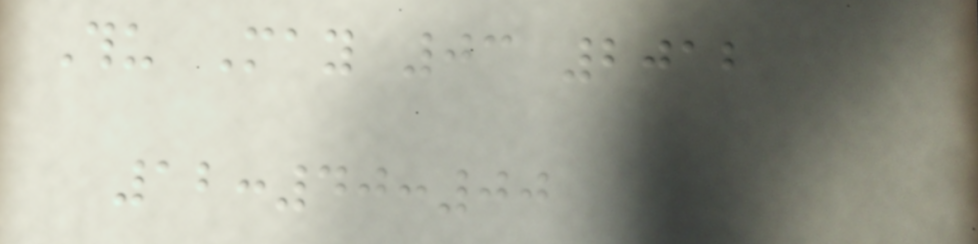Thu May 03 2012
12:40:00
